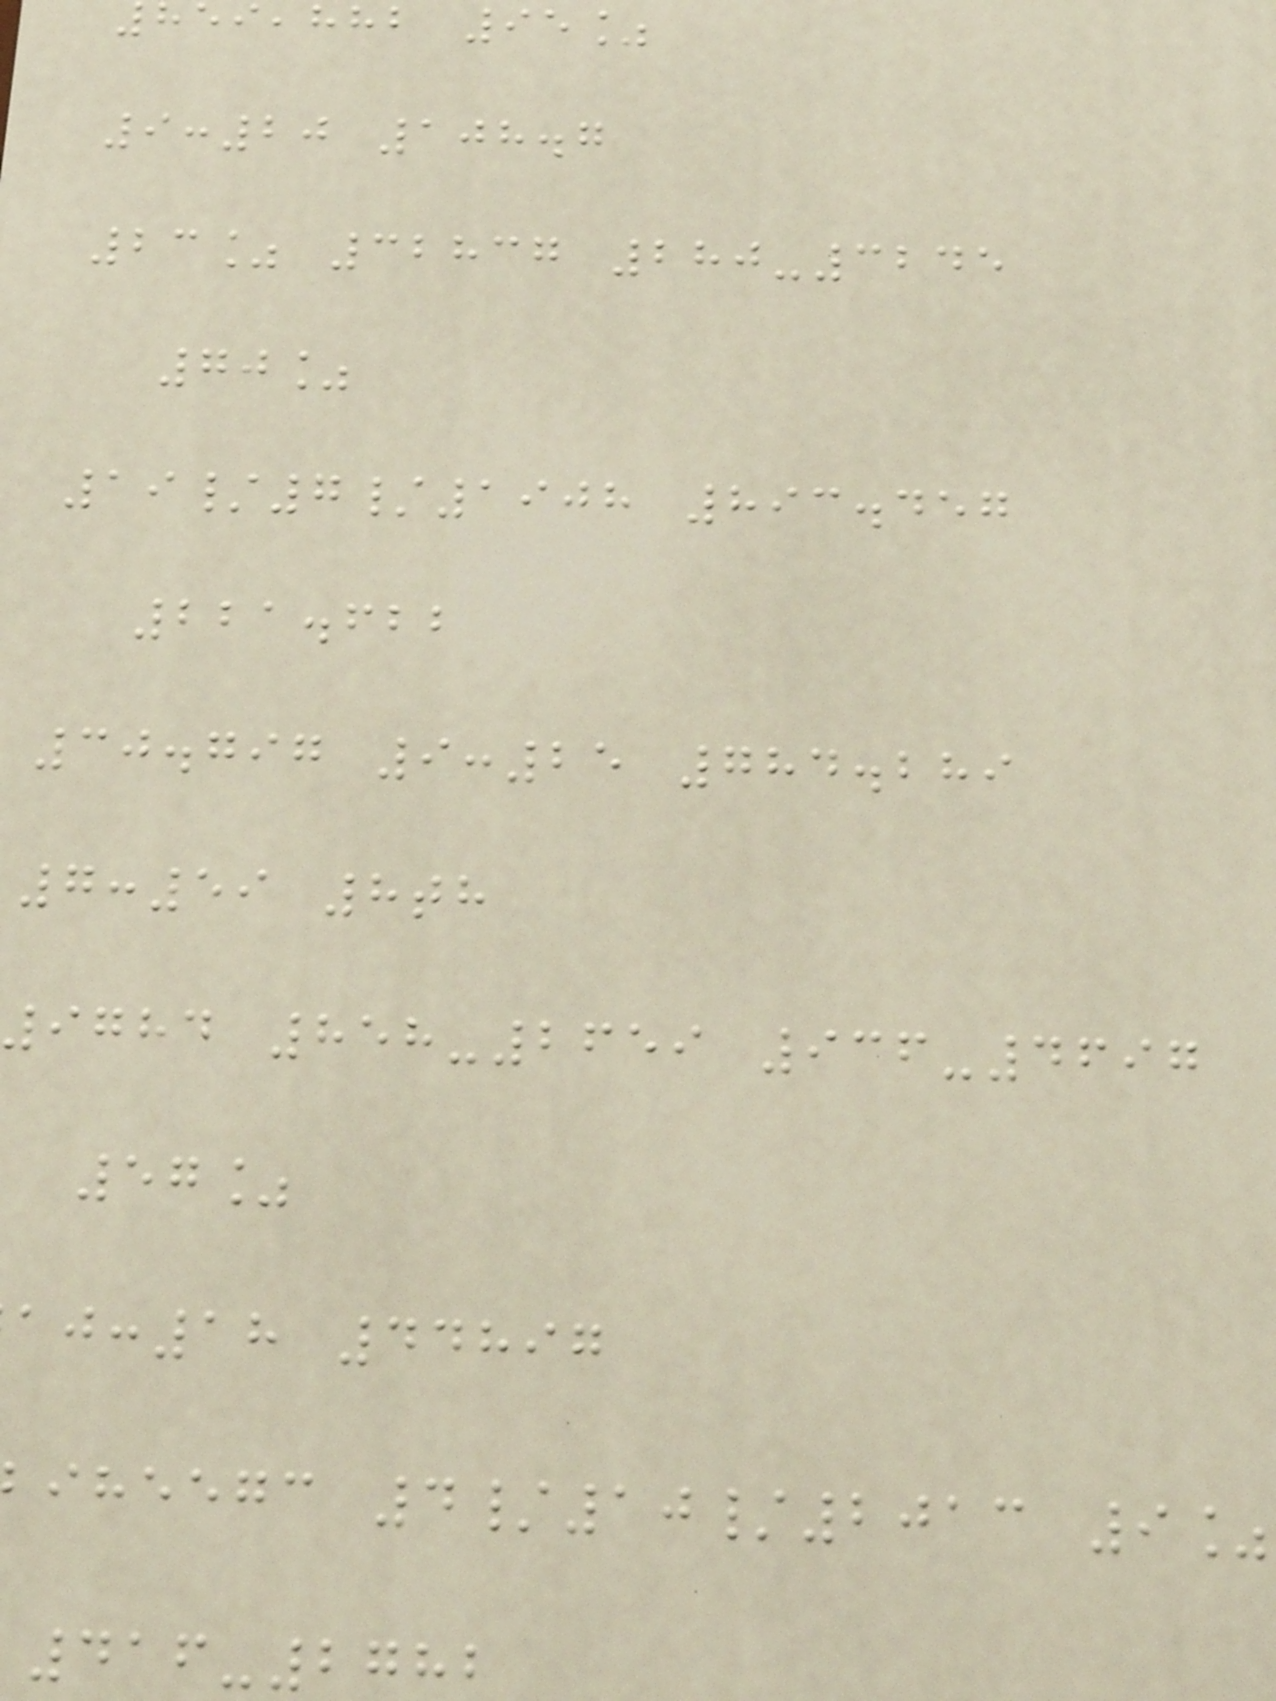,hhb 95%
9:20 108.7
23% 32837 280-3245
70%
19/7/1908 893.457
221.622
30.797 9:25 784.289
7:59 8th
9784 858-2659 936-4697
57%
:18 44897
iheegc 4/10/2013 9%
416-2782
